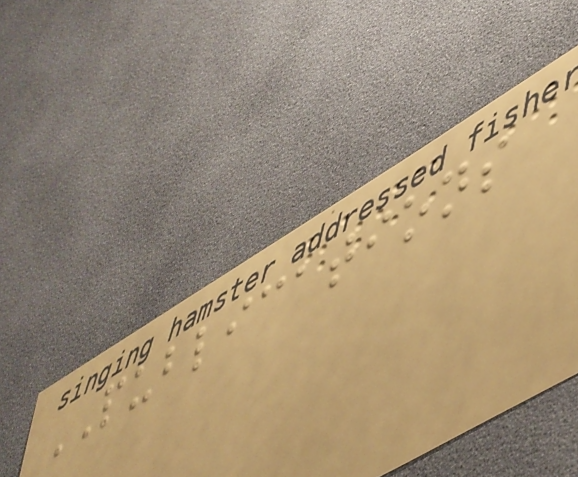PUBLICATIONS
